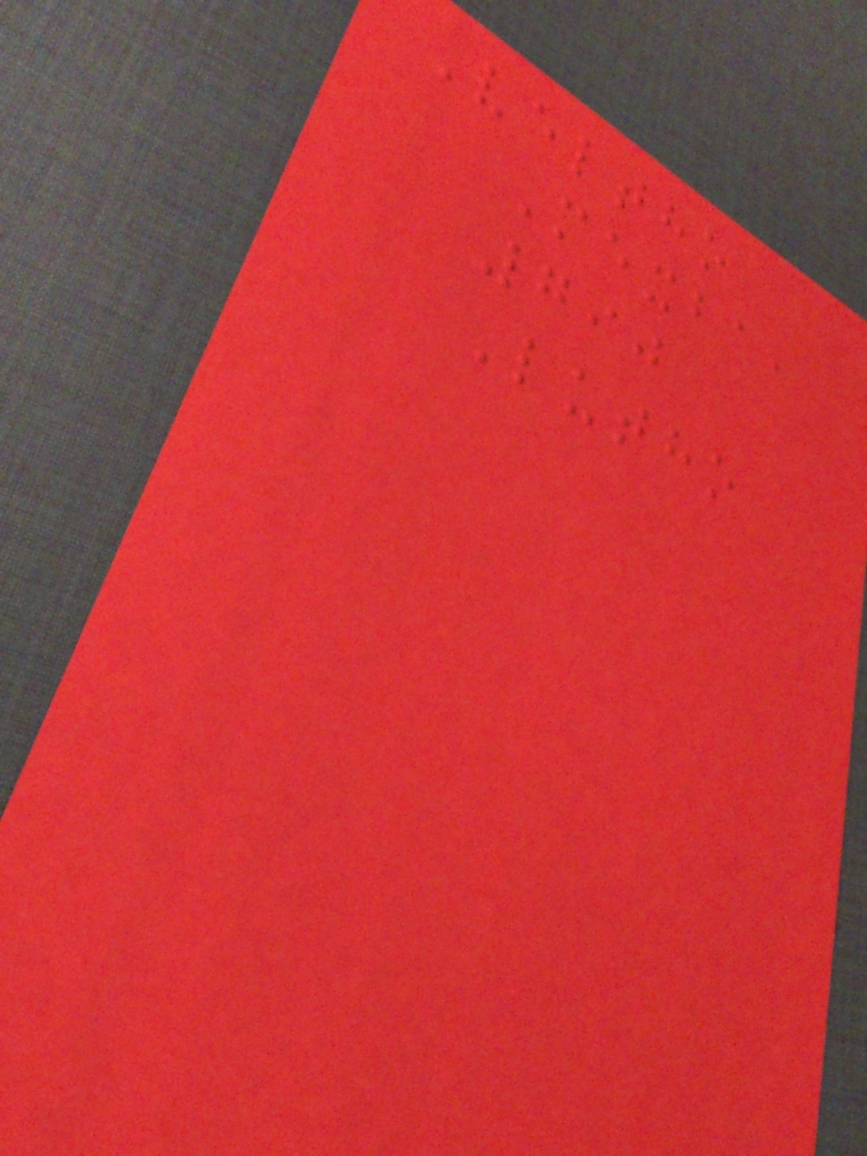Veltho
Mexba,
790
Lutho
